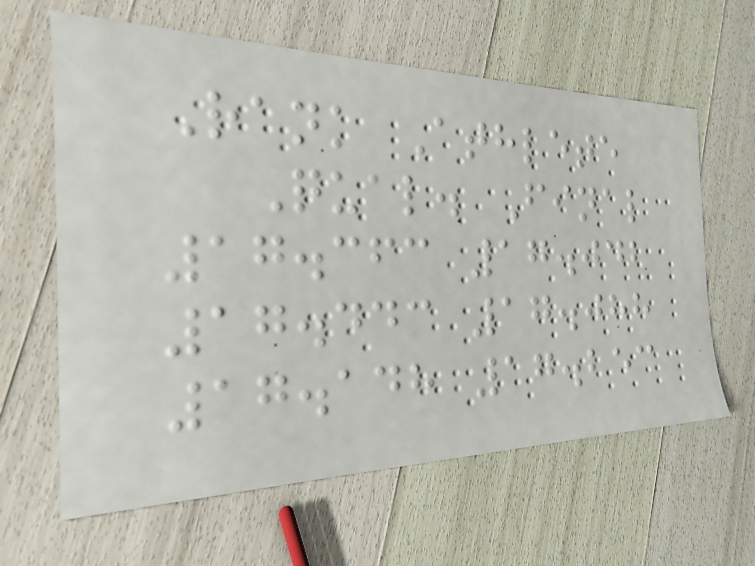Rank Athlete
Qual. Final
17.363 17.042
17.443 17.088
17.148 17.253
